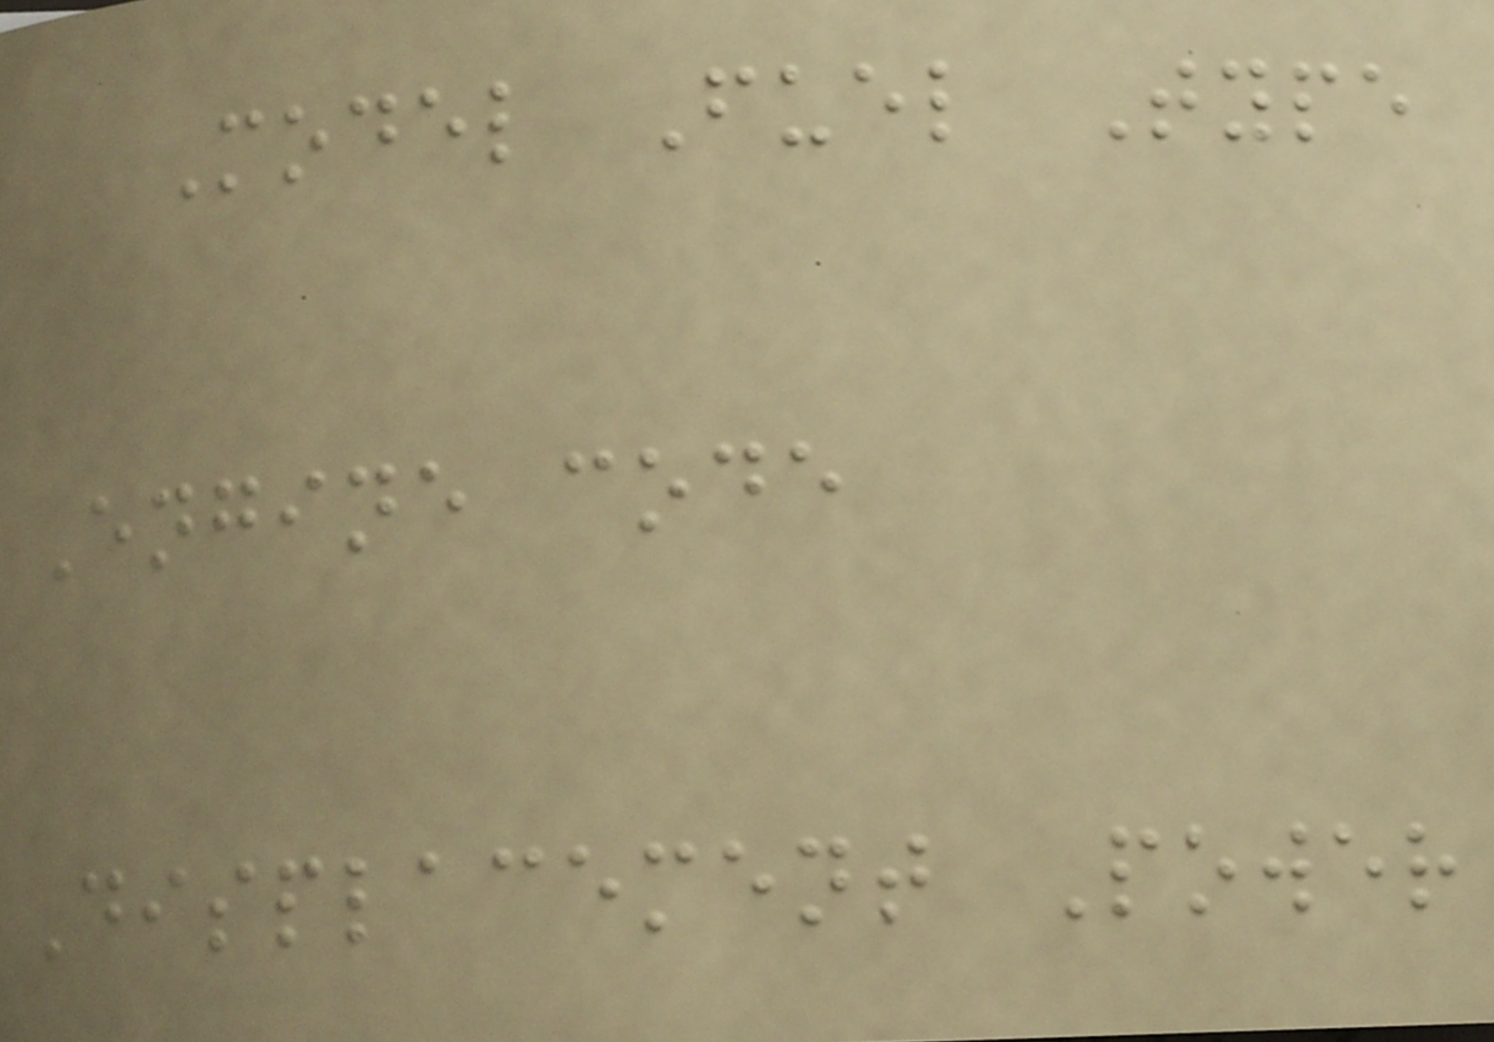Model Fuel Type
Engine code
Displacement Power
